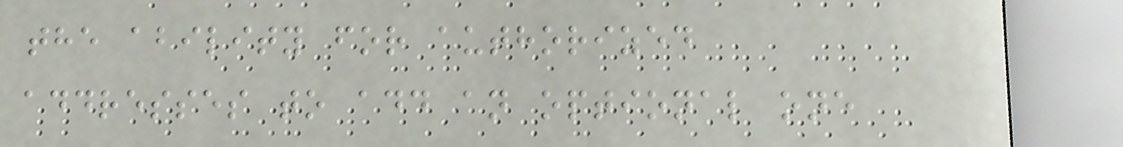the ability for authorized
addresses to add an optional one
